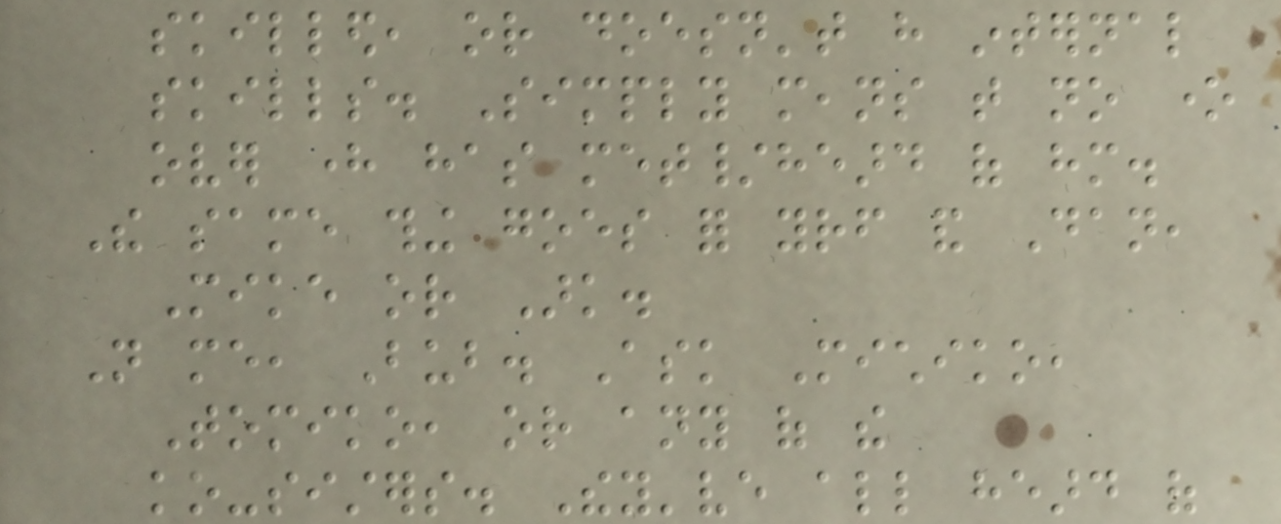skilled, or doesn't have internal
skills. Simply means that no one
over here has met/heard of him.
The same thing goes for yourself and Dan,
Mike or Ark.
Not me, Bub. Ask Michiko,
Tomiko, or any of the
ko-sisters. They've all heard of
